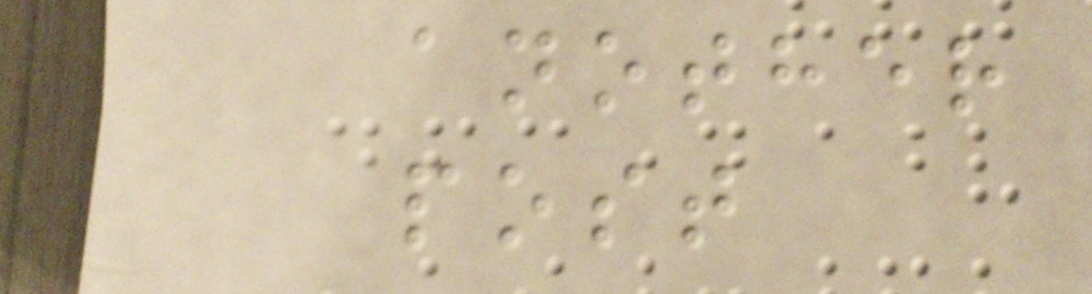another
post
